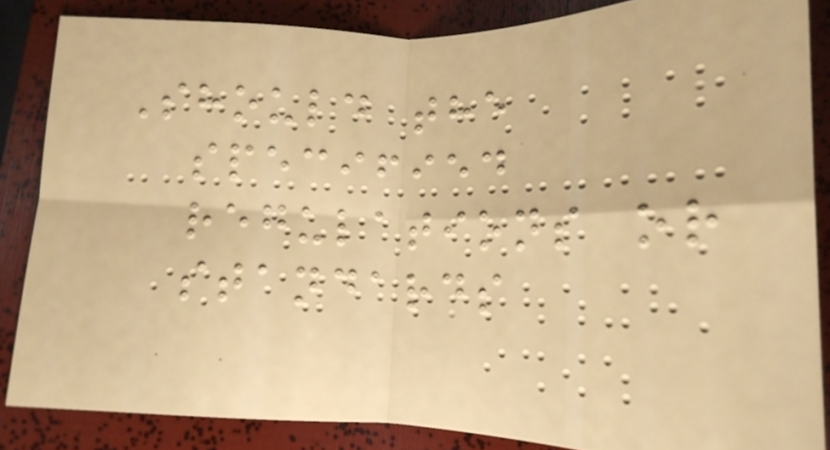Should the
specified
regulations or
standards
